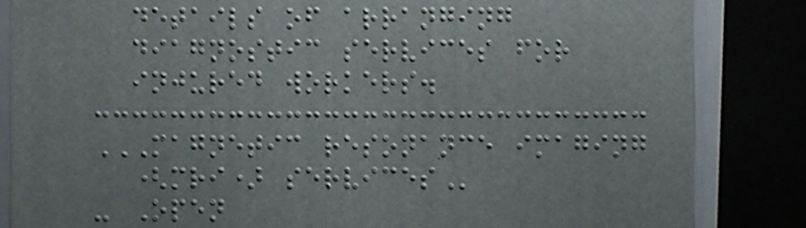details of arranging
diagnostic services for
injured workers.
MAGNETIC RESONANCE IMAGING
(MRI) SERVICES
- Open
